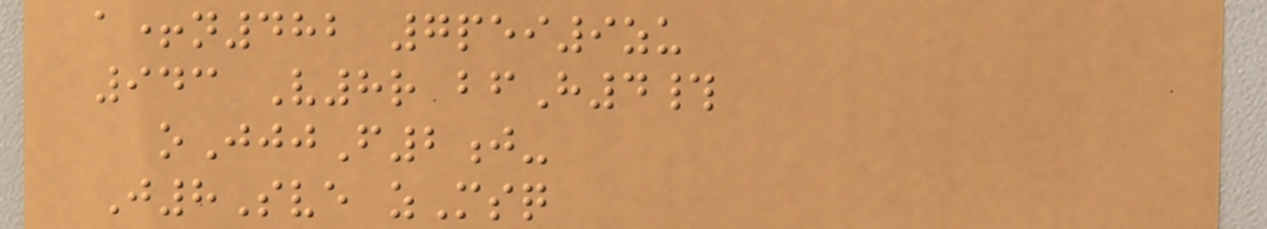a+n482 7pei9zu
943 V8r bfH4#
oJjjF2j-
J8Sve zMsq
